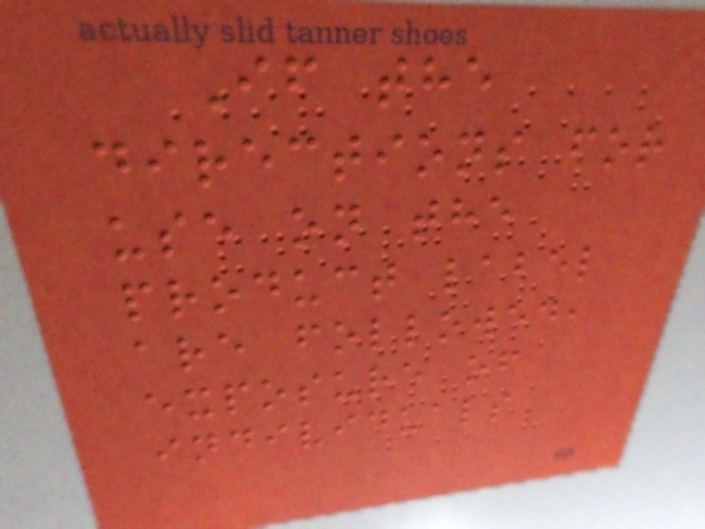If the
directions for
use on the
product label
are followed,
exposure of
individuals
